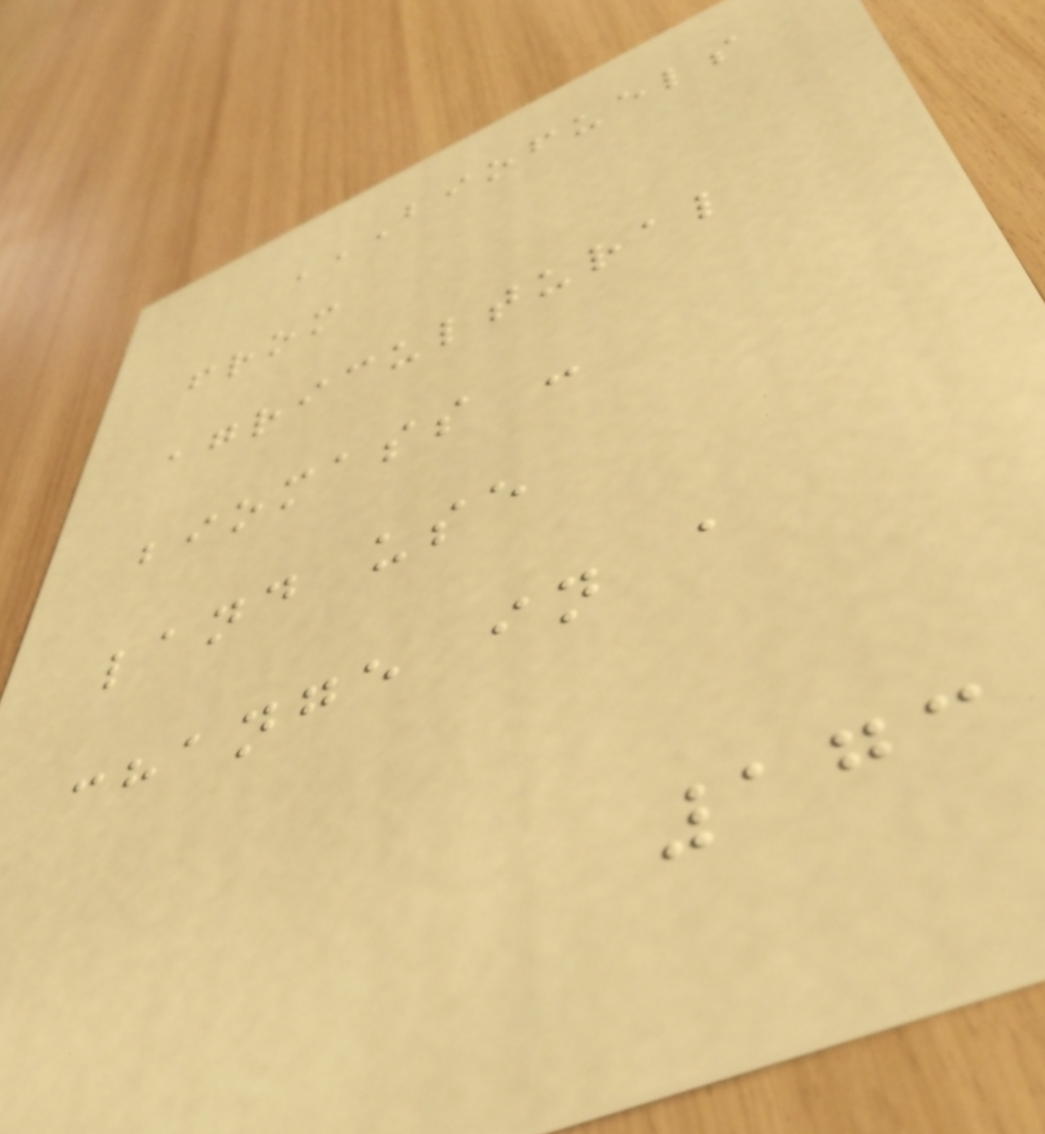BIOFUELS
FROM
AGRICULTURAL
BIOMASS -
LAND USE
CHANGE IN A
173
